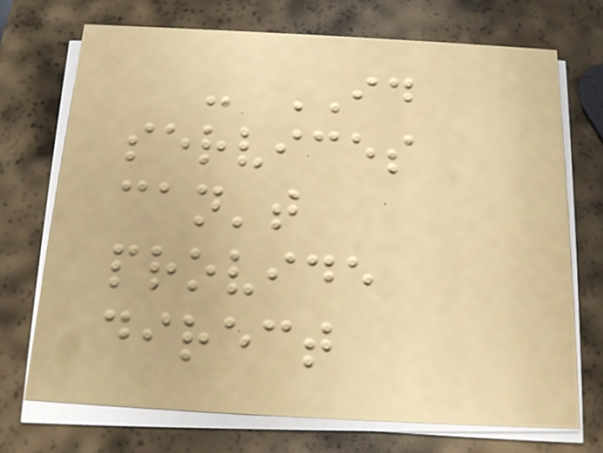- ID
services
can't
provide
direct
